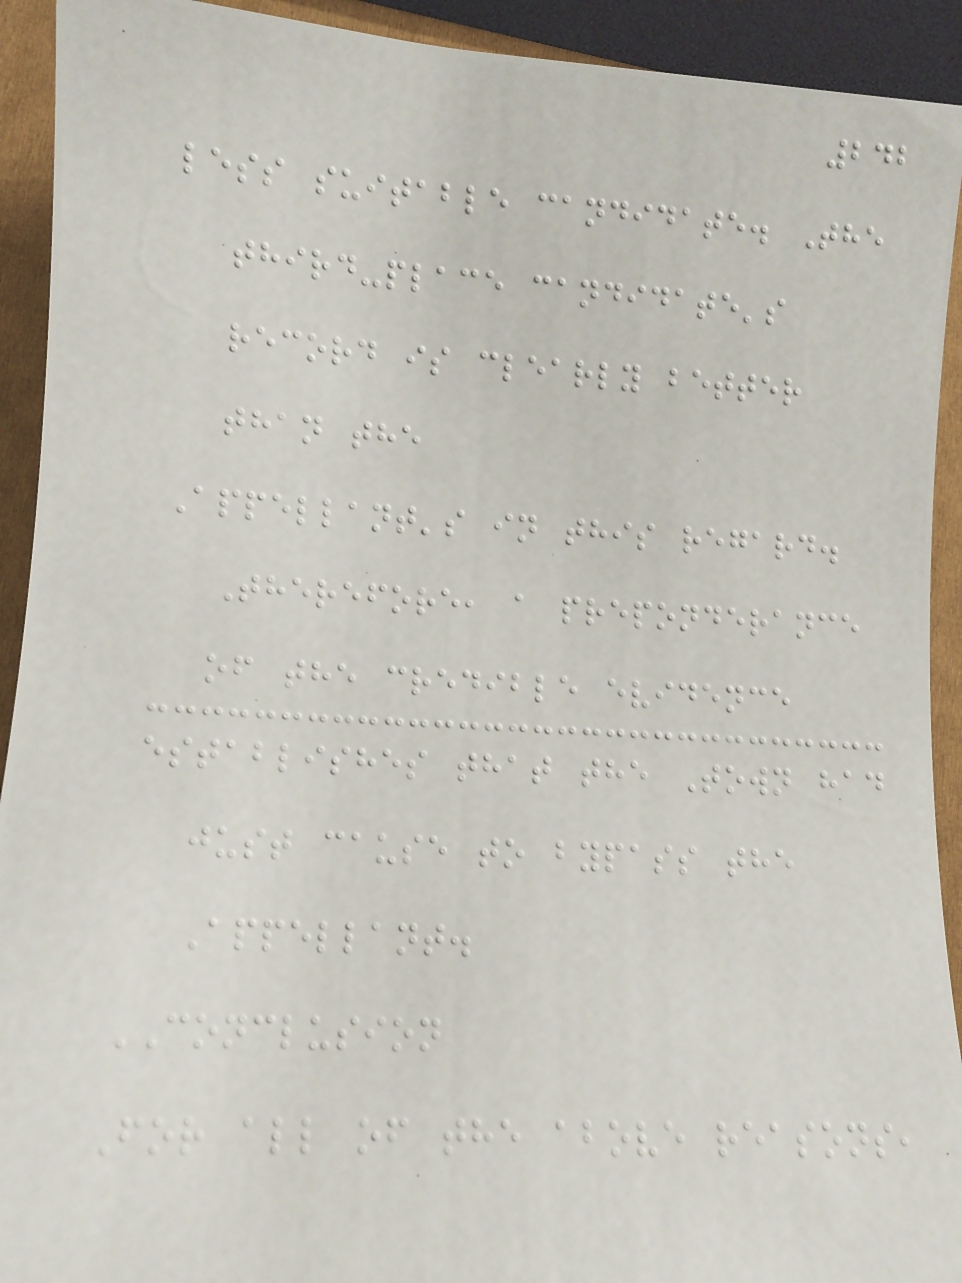242
less suitable candidate. The
third-place candidate's
record is clearly better
than the
Appellant's in this regard.
Therefore, a preponderance
of the credible evidence
establishes that the Town had
just cause to bypass the
Appellant.
CONCLUSION
For all of the above reasons,
